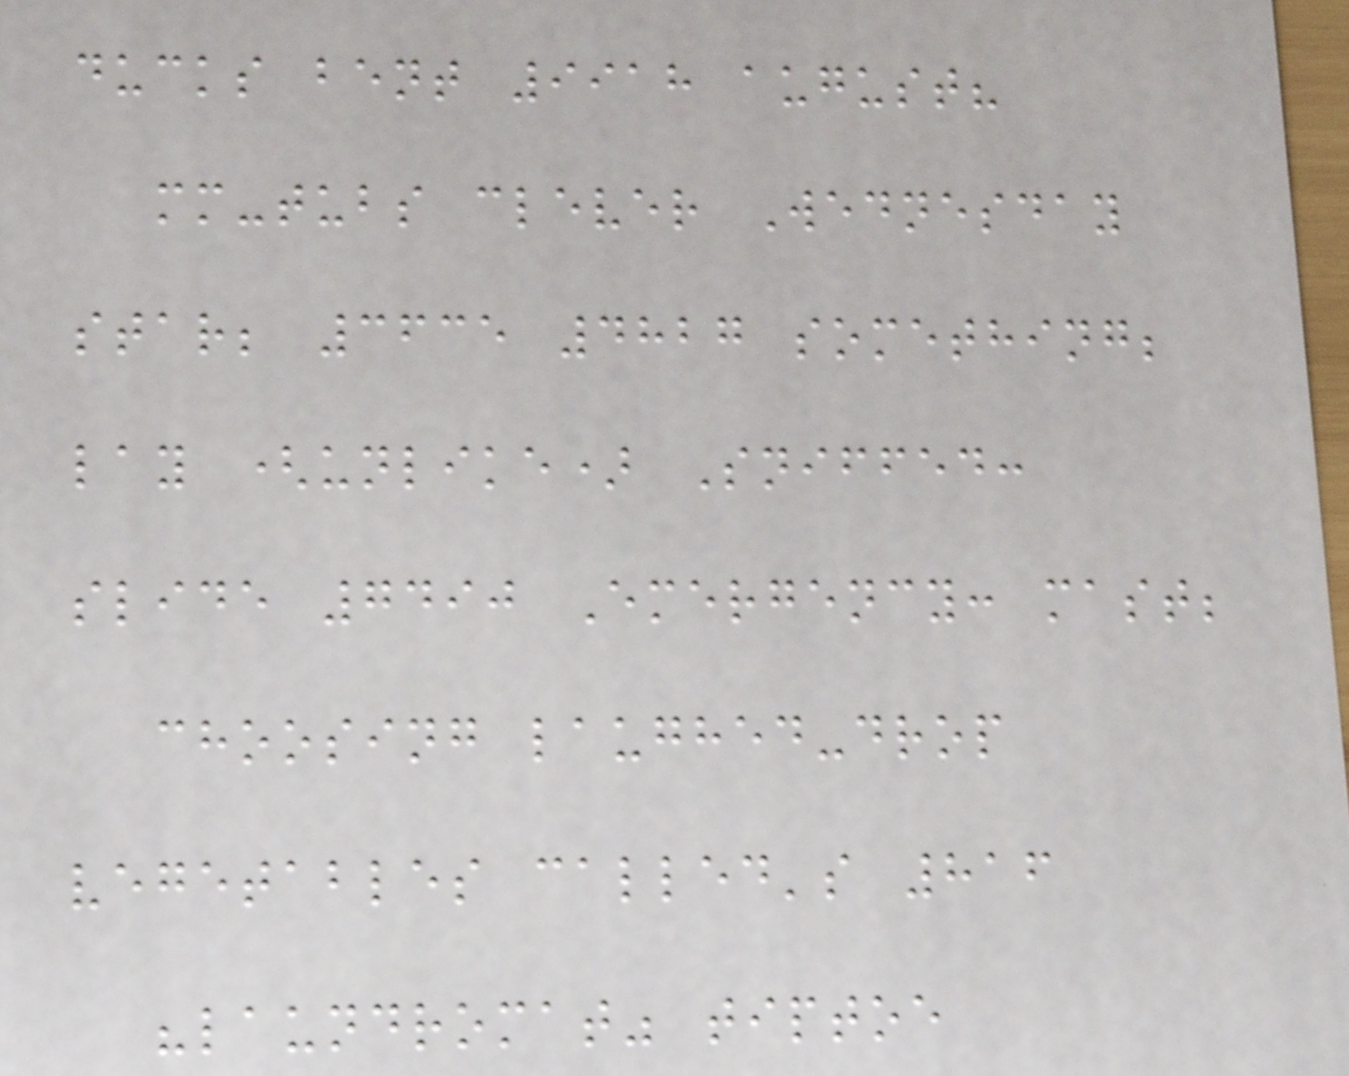ducks bent 9918 august?
mm-tubs clever Wednesday
star; 3635 4827 something;
lay (unlike) Sniffed:
slide 7490 Emergency: mast;
choosing laughed-drop
vegetables called's 816
"laundromat" tiptoe
